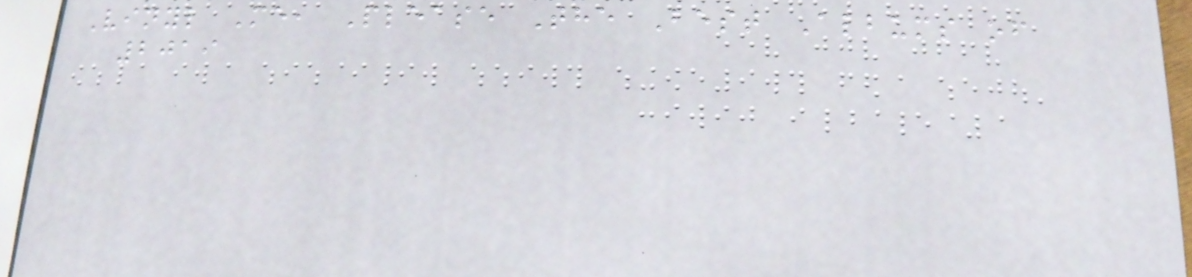Vinyl Me, Please The Best Albums of
2019
